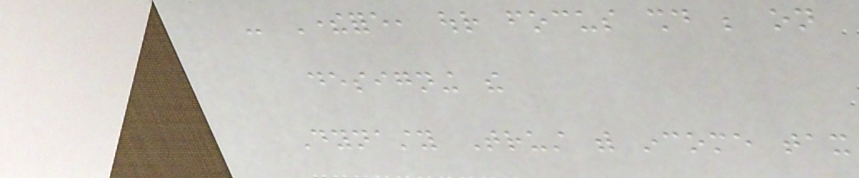- Therefore, our focus should be on
designing the
Dynasty Trust with income tax
